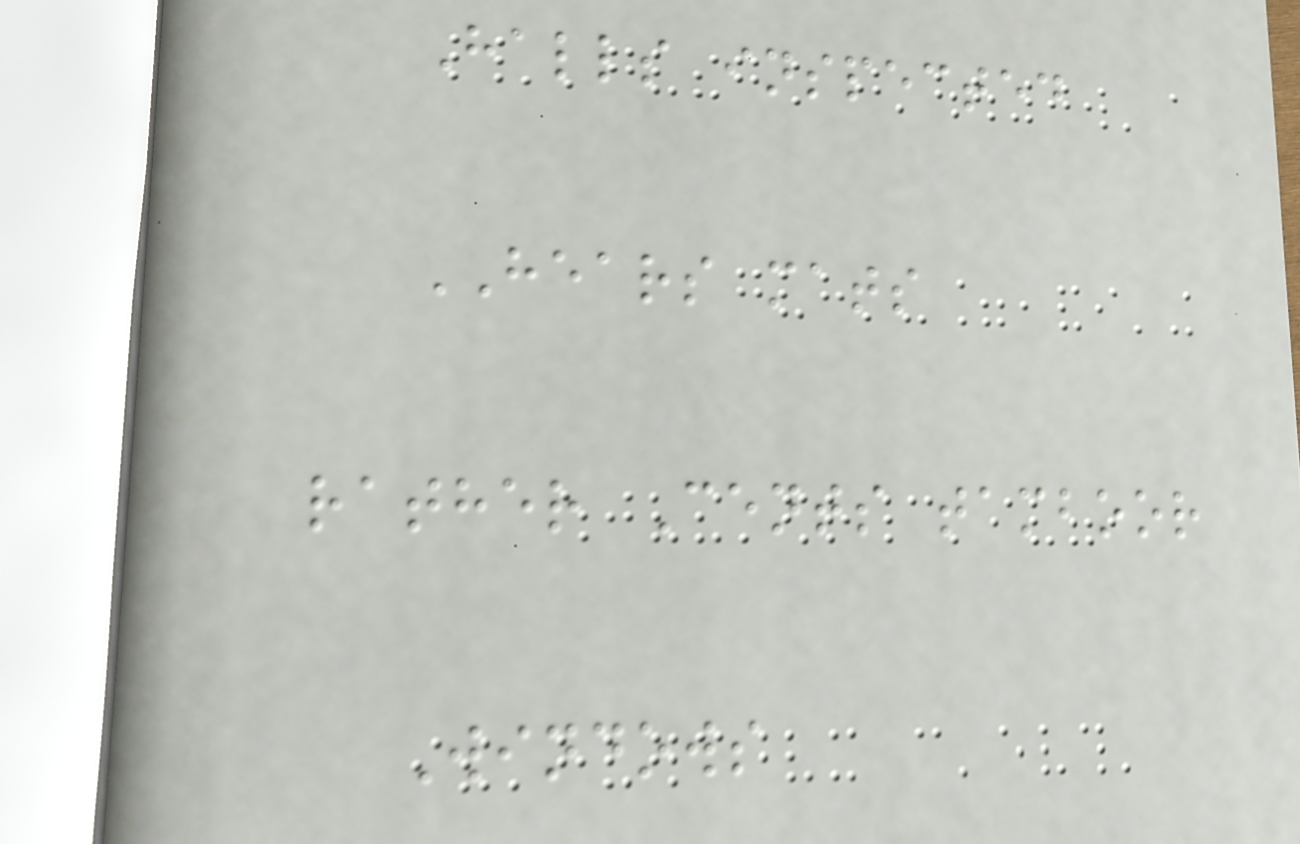Halls inspected
HEARS mats
rather Cents tamboor
Windows
